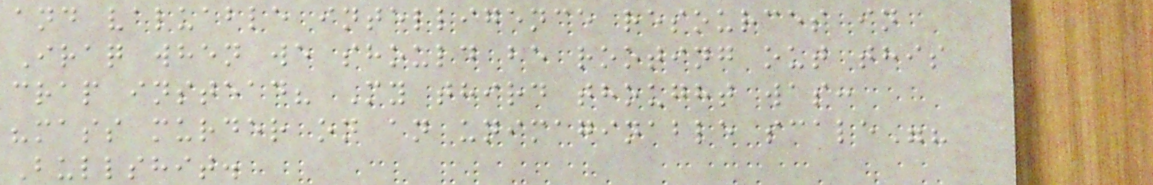and valuable intelligence resources in
Iraq when we should be rooting out this
crap instead? My third thought was:
"mass murder on an unimaginable scale"?
Bullshit.
